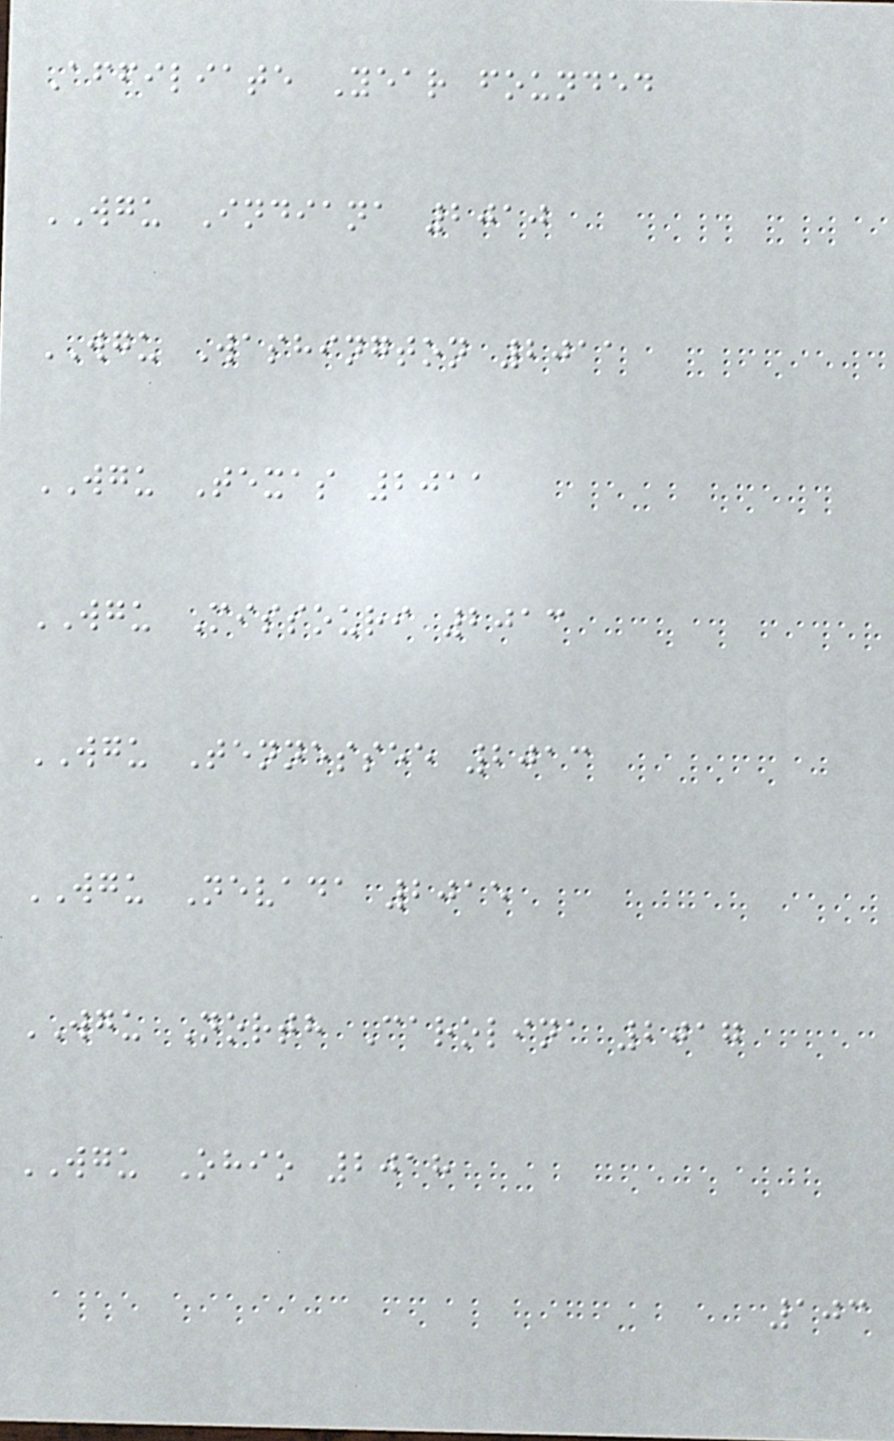Affiliate Year founded
WGU Indiana 2010
WGU Washington 2011
WGU Texas 2011
WGU Missouri 2013
WGU Tennessee 2013
WGU Nevada 2015
WGU North Carolina 2017
WGU Ohio 2018
103
